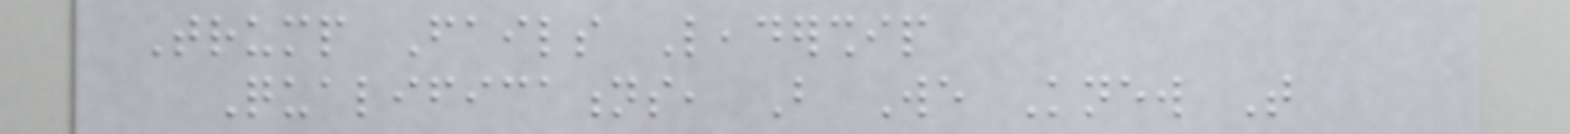Trump Fails Leadership
Qualifications, But We Knew That
